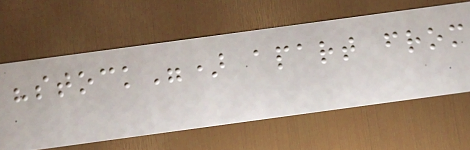"stock") apart from
